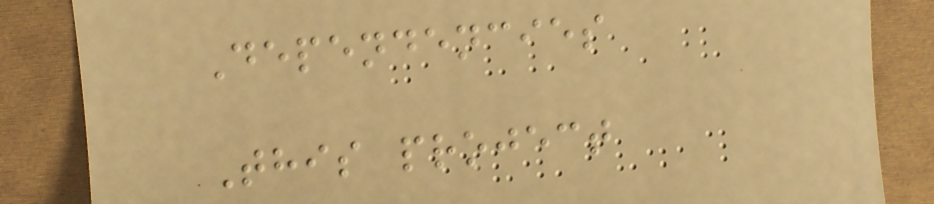Dependencies
This project
